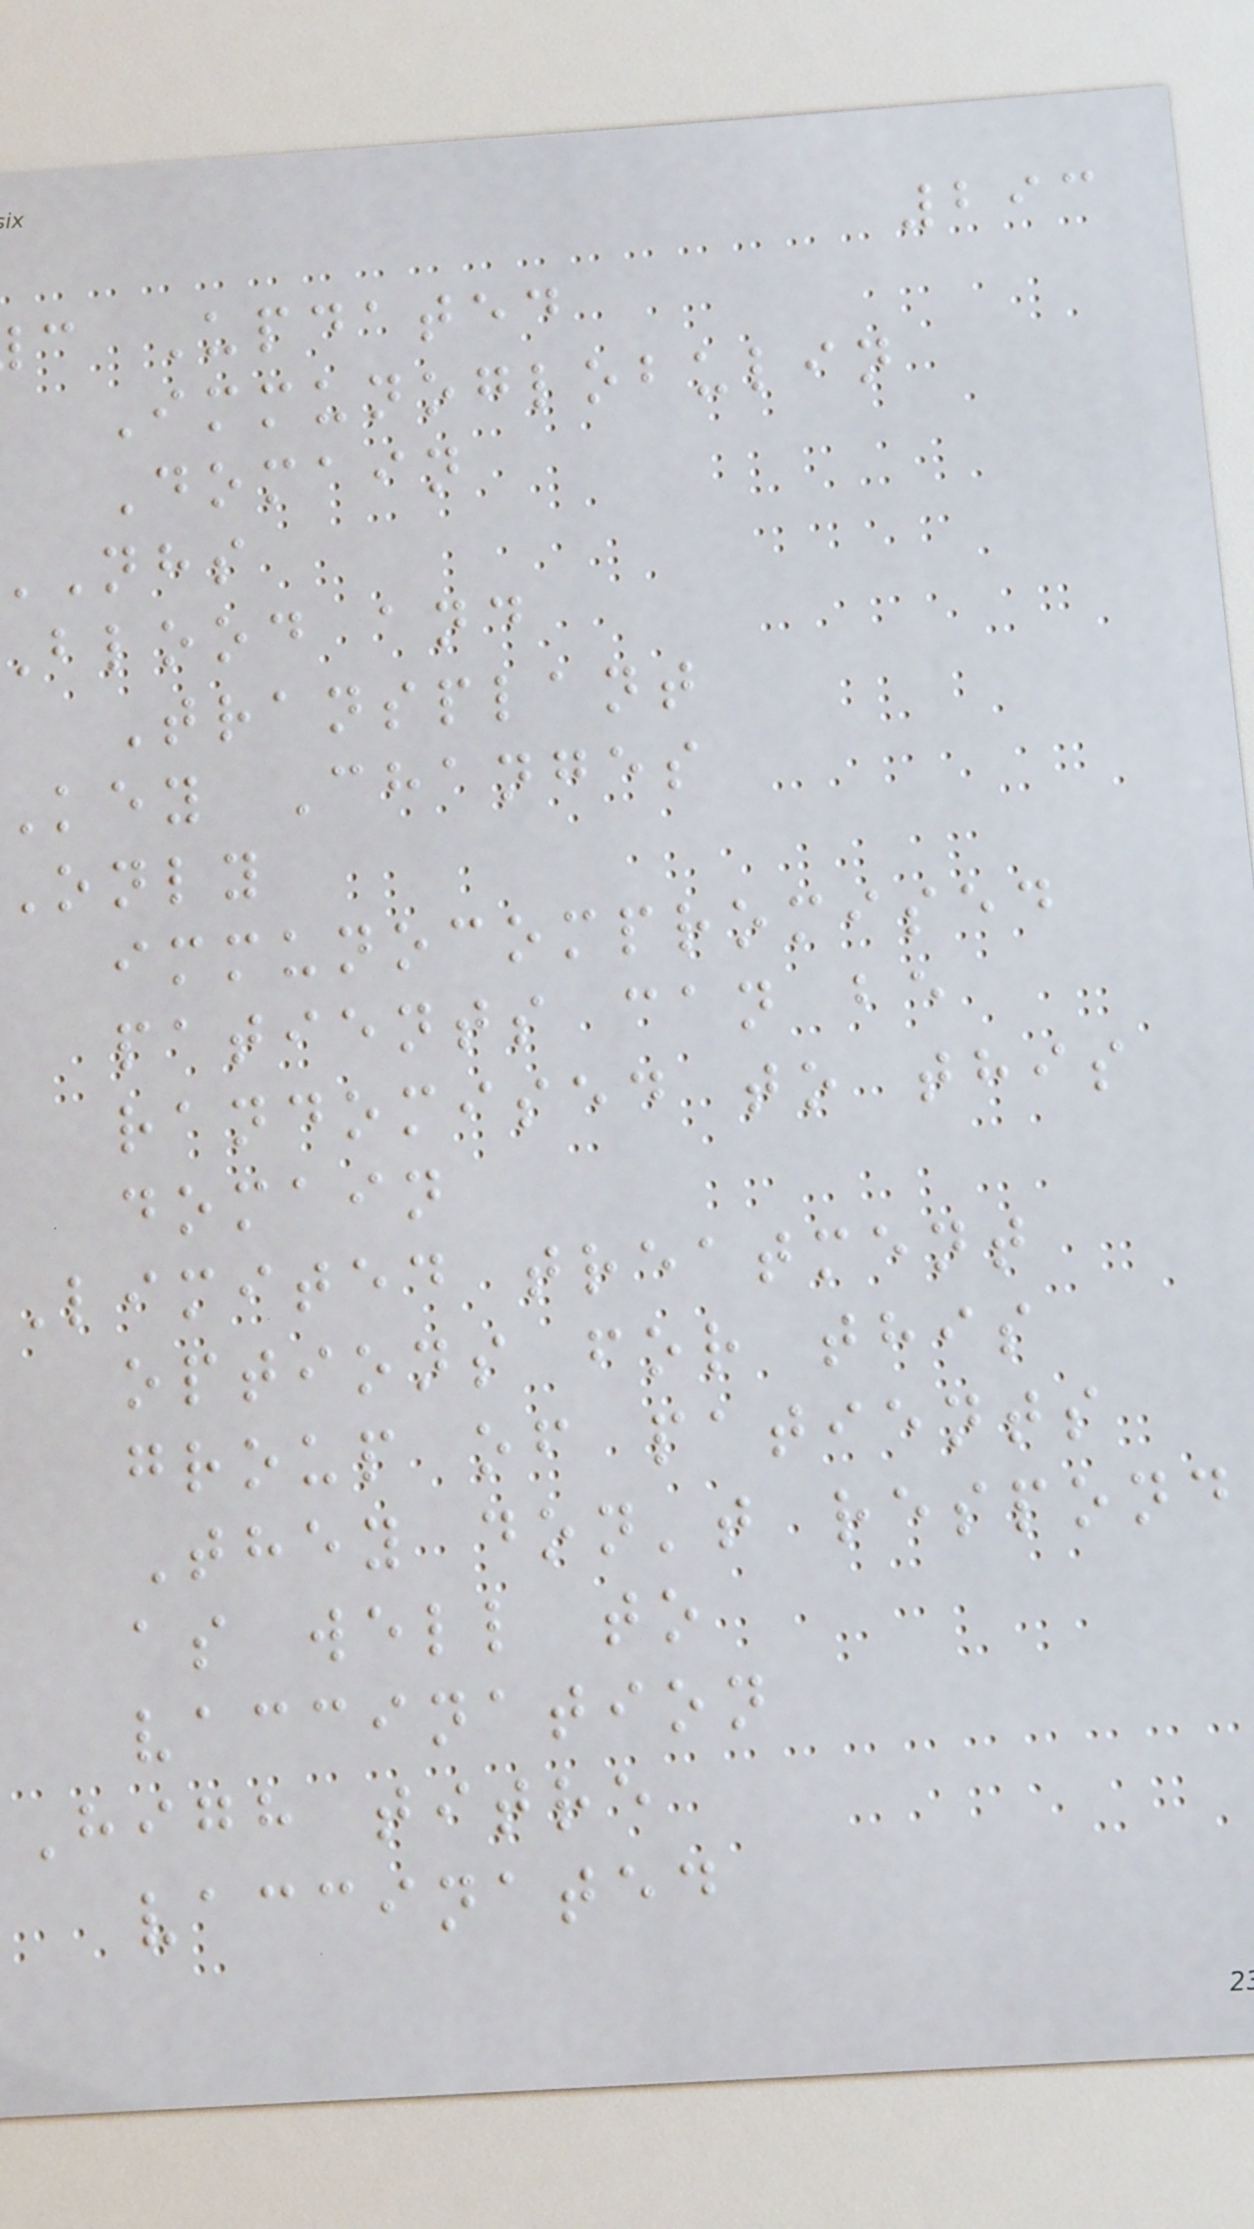293
c Updated
Immunoglobulin
Domain
blood and
Transplant
key Changes
Only
immunocompromised
patients can be
randomised to this
domain
Limited treatment
options for this
group of patients
They don't respond
as well to
vaccination
High titre
vaccinated
